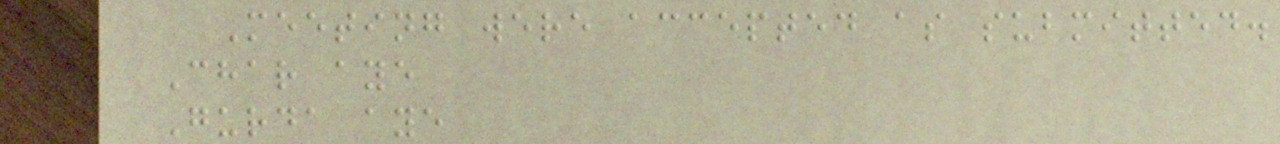Meeting were accepted as submitted.
Char aye
Gurda aye
